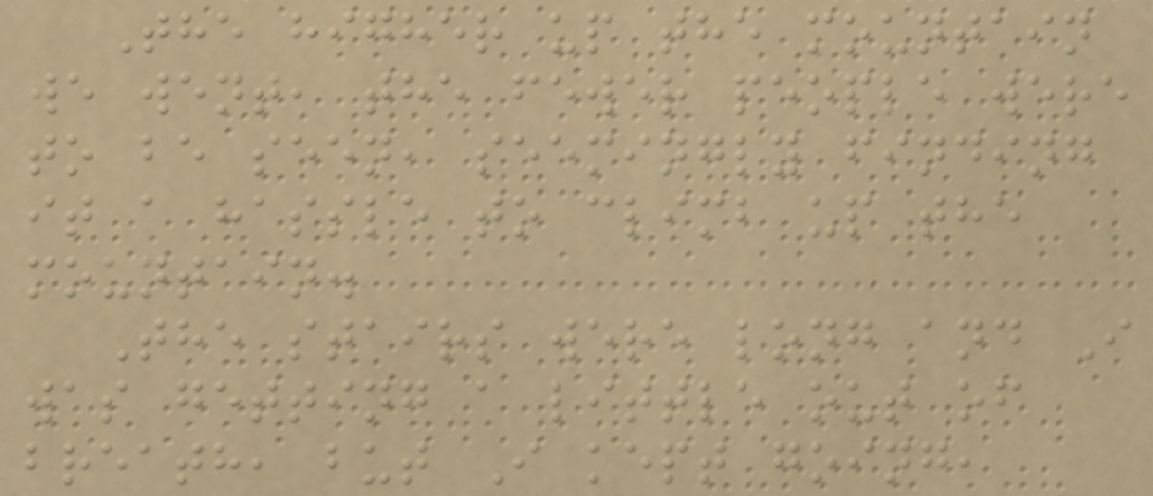The higher up the mountain
we went, the fewer people were
to be seen, seemingly finding
it a hassle to climb up the
mountain.
The stairs were long and I
was getting a little out of
breath, but I kept going,
